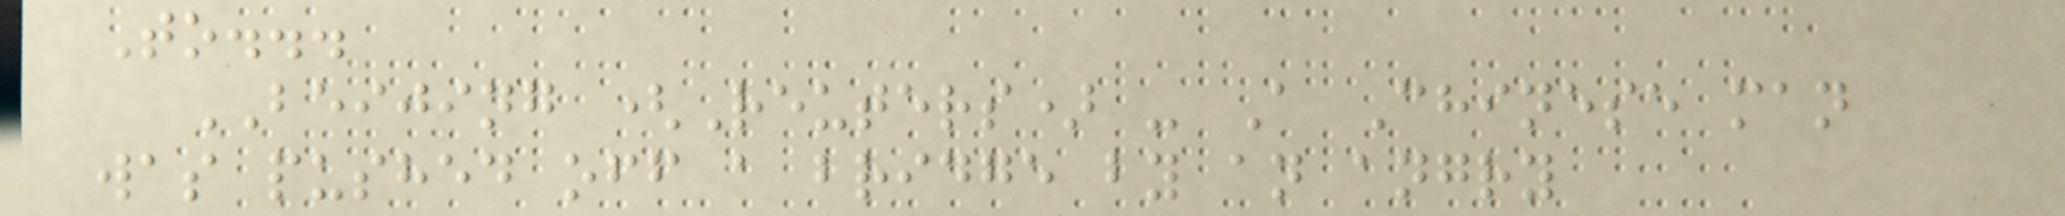To...
BEIJING (Reuters) - A Chinese man
was pushed off a bridge by an angry
